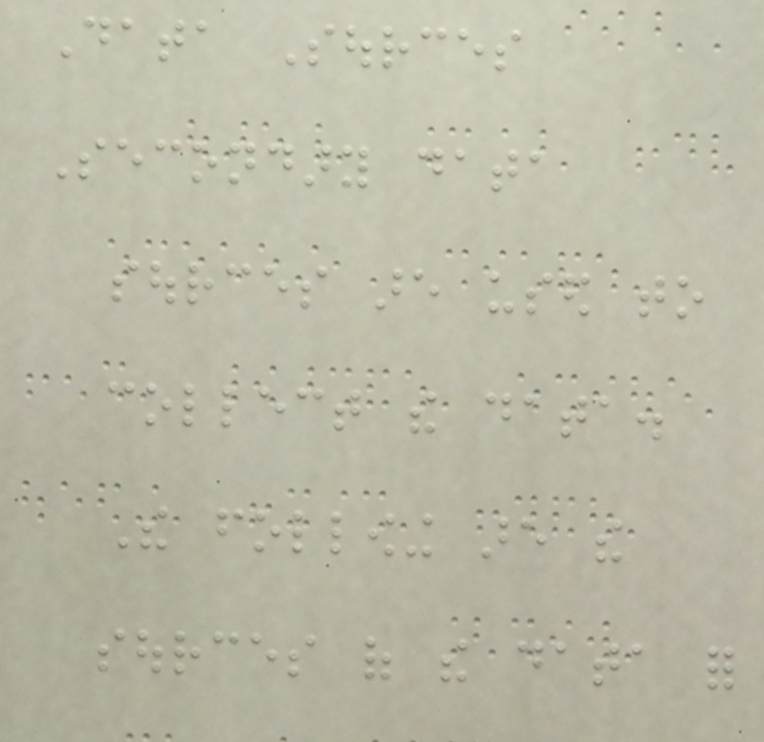Data Sources
Secondary data
sources are used to
collect the data.
The following are the
sources of the data for
